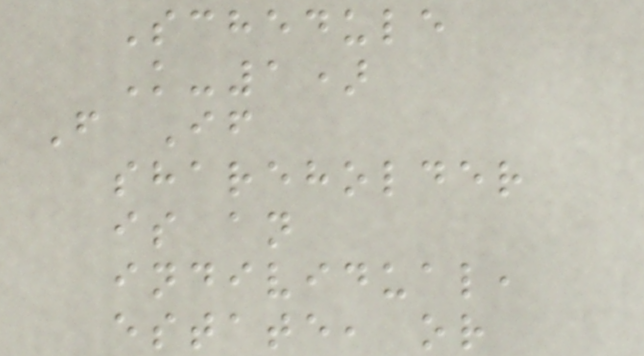Schedule
K-1)
F If
shareholder
is an
individual,
estate, or
